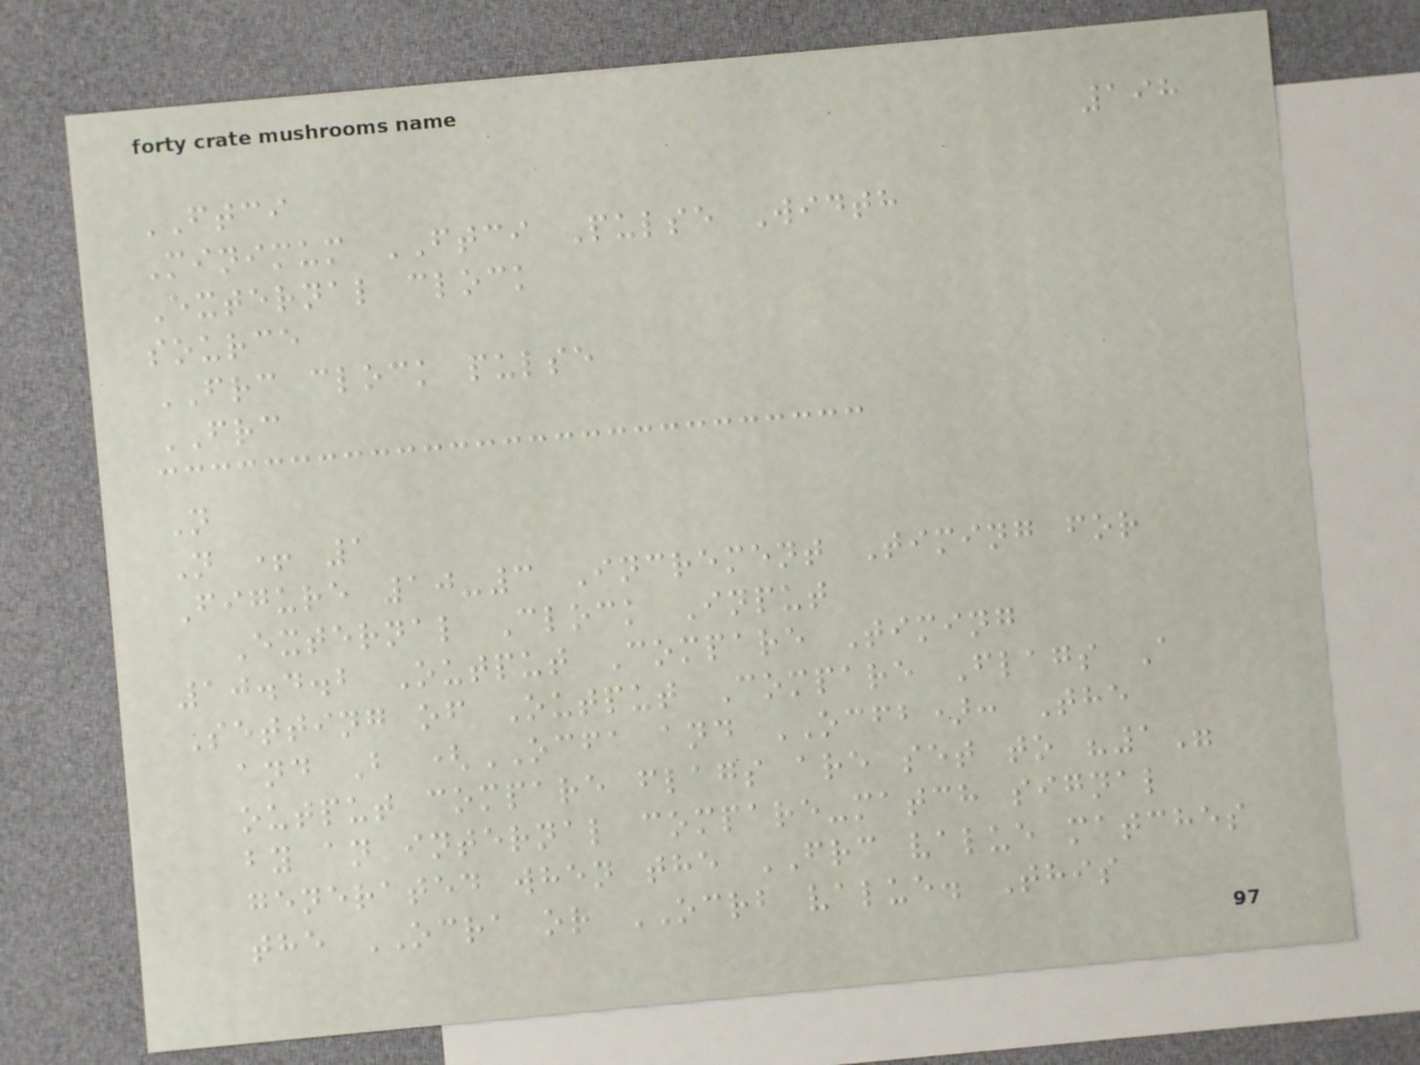198
FTCI
Minimum FTCI Pulse Width
External clock
source
FRC clock pulse
FRC
N
N + 1
Figure 10-3 Increment Timing for
External Clock Input
10.4.2 Output Compare Timing
Setting of Output Compare Flags A
and B (OCFA and OCFB): The
output compare flags are set to "1"
by an internal compare-match signal
generated when the FRC value matches
the OCRA or OCRB value. This
